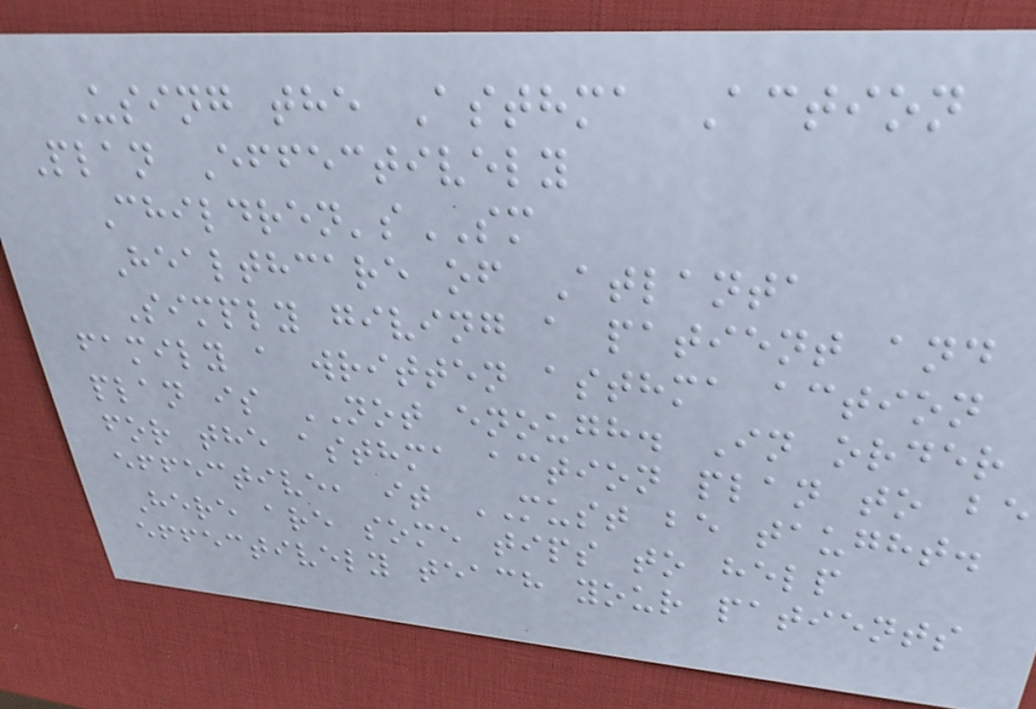Using the Asthma Action
Plan Effectively
Children'sSM
Healthcare of Atlanta
Simply giving a patient and
family a written asthma action
plan is NOT enough. In order
for the asthma action plan to be
effective, it MUST be taught.
Here are some tips to help
effectively teach your patients
